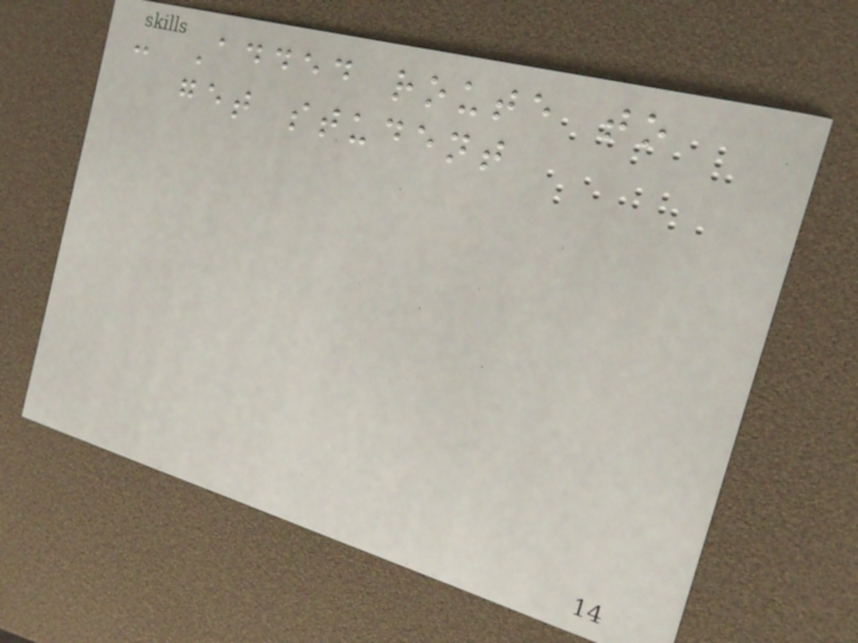- Added route to
get student
